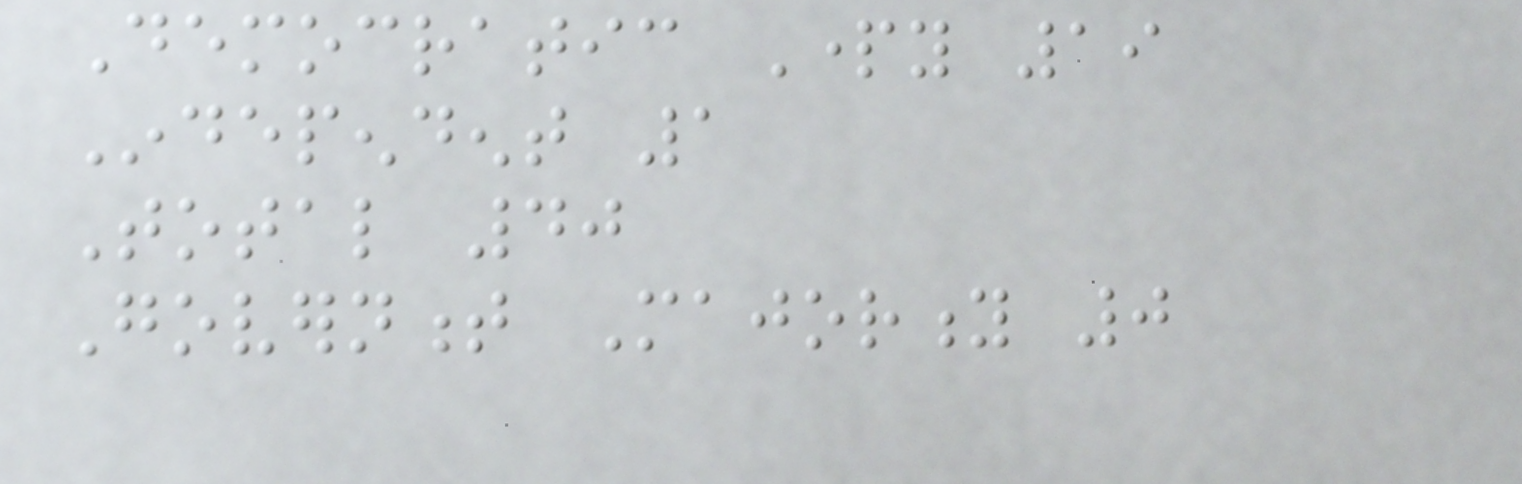Democratic Party 19
Independent 1
Total 40
Government Majority 0
